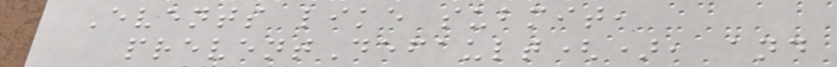Events like submit,
preventDefault(), and
